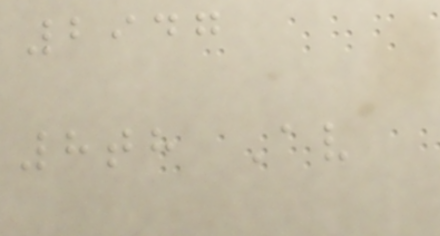2947
8th Av
